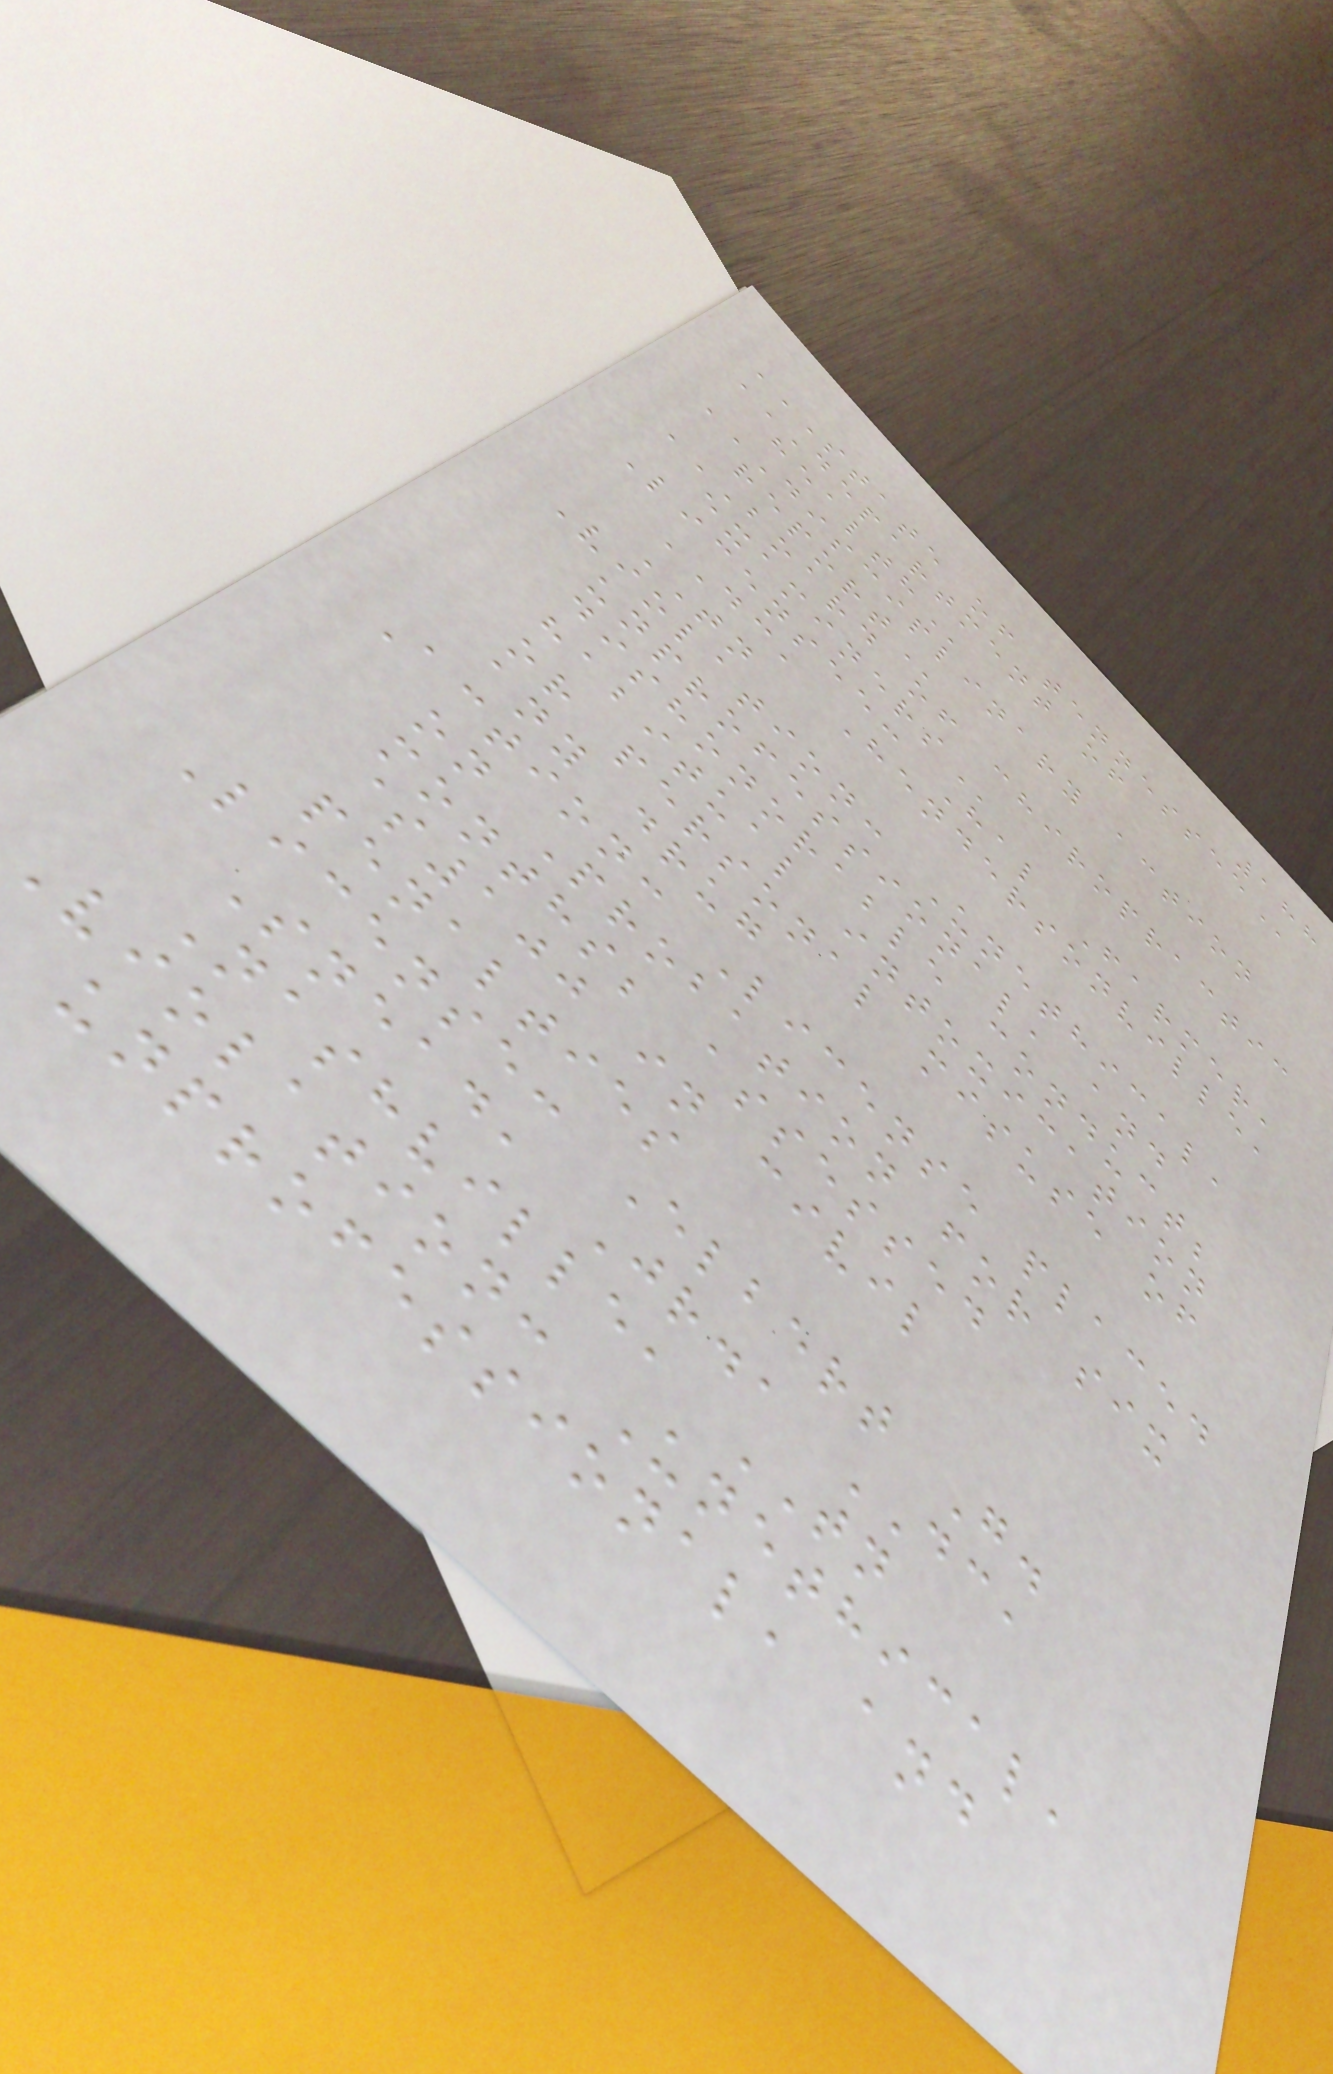188
STATE OF TENNESSEE
DEPARTMENT OF
HEALTH
DISCIPLINARY ACTION
REPORT
BOARD OF CHIROPRACTIC
EXAMINERS
Licensee: Hal Farmer,
DC, Hendersonville,
TN
Violation: Unethical,
unprofessional, and
dishonorable conduct;
habitual intoxication
or personal misuse of
any drug
Action: License placed
on Probation for six
months; assessed
$100 in civil
penalties
License: Elbert G.
Snead, Jr., DC,
Nashville, TN
Violation: Unethical,
unprofessional, and
